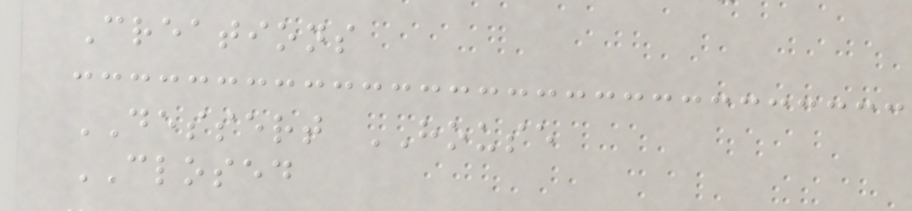Creations
DESSERT HOUSE
CLOSED
